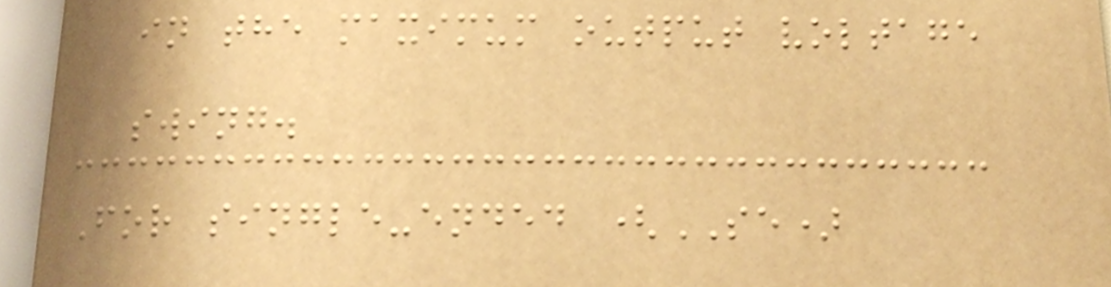in the maximum output voltage
swing.
For single-ended (SE)
